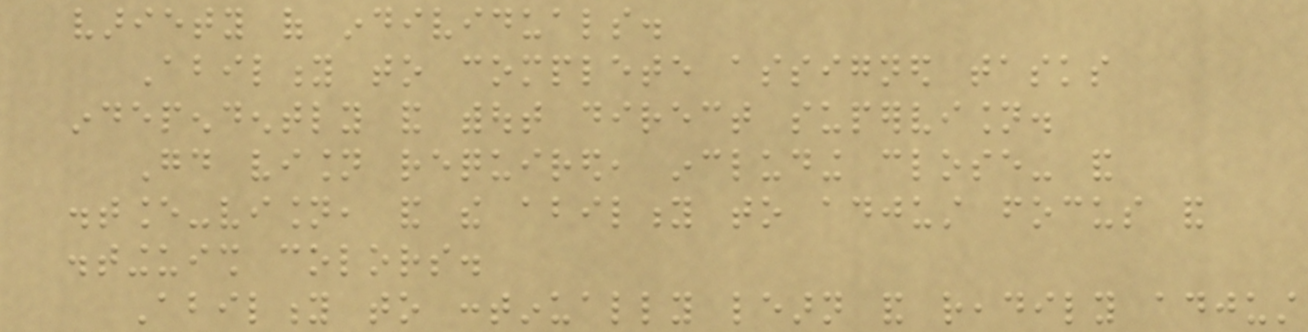variety of individuals.
Ability to complete assigned tasks
independently and without direct supervision.
Good vision required, including close- and
distance-vision, and the ability to adjust focus and
distinguish colors.
Ability to continually learn and readily adjust
